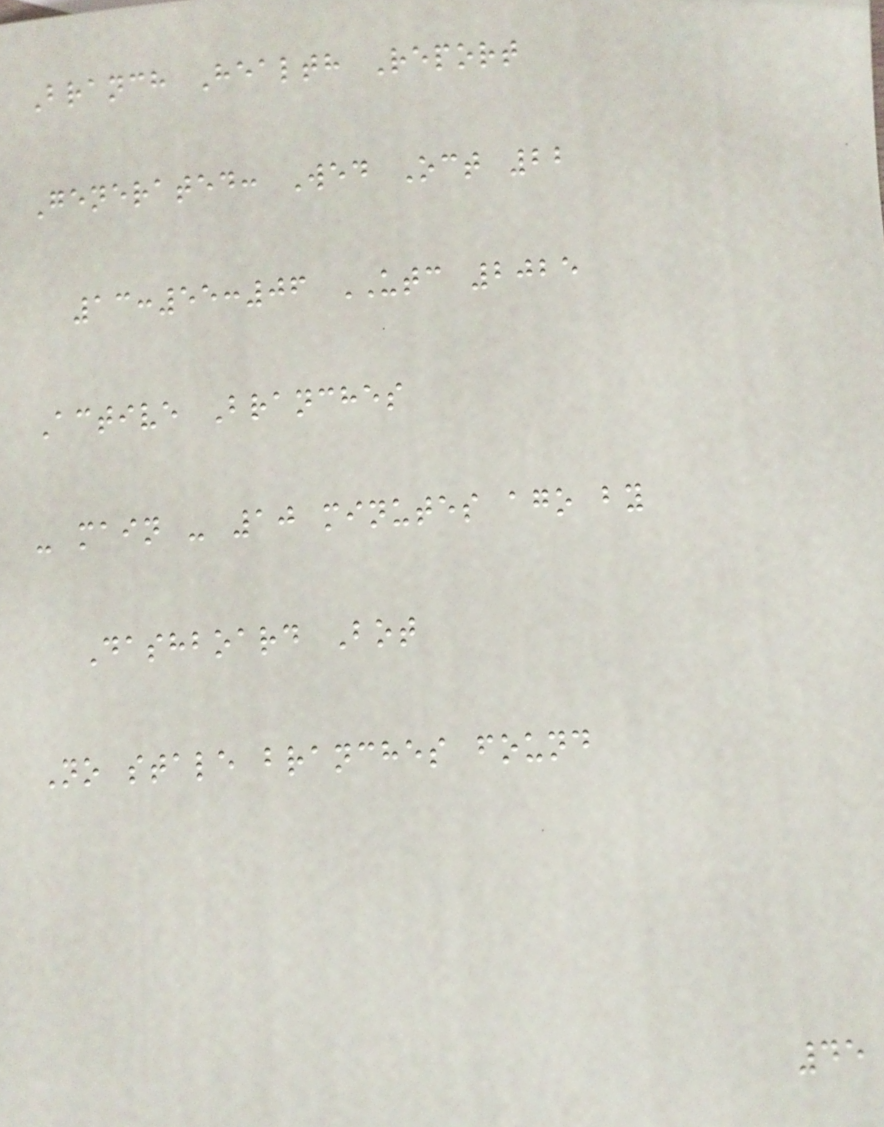Branch Health Report
Generated: Wed Oct 22
13:55:06 UTC 2025
Active Branches
- main - 10 minutes ago by
Dashboard Bot
No stale branches found
45
